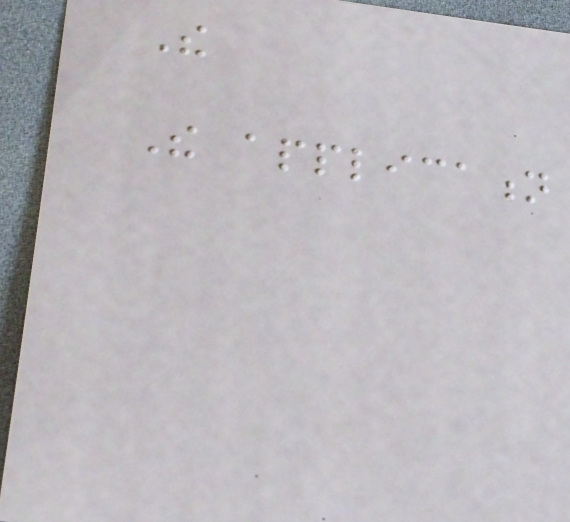The
The application
